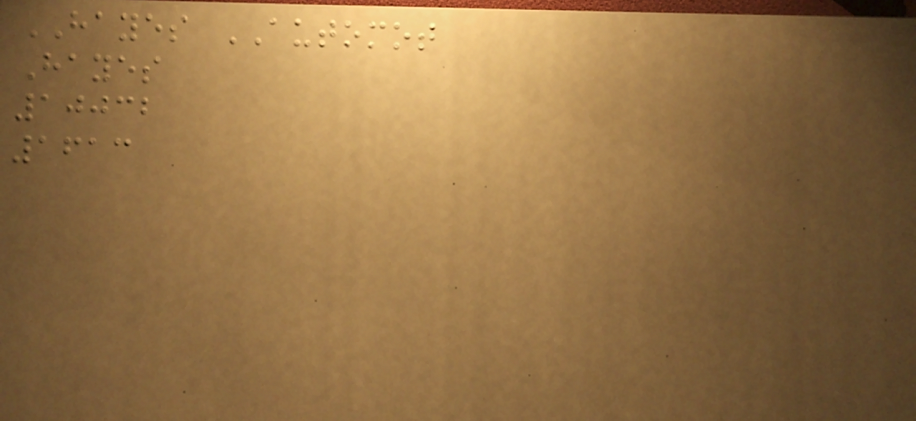HAYES AUTOMOT
Hayes
10032
1613
